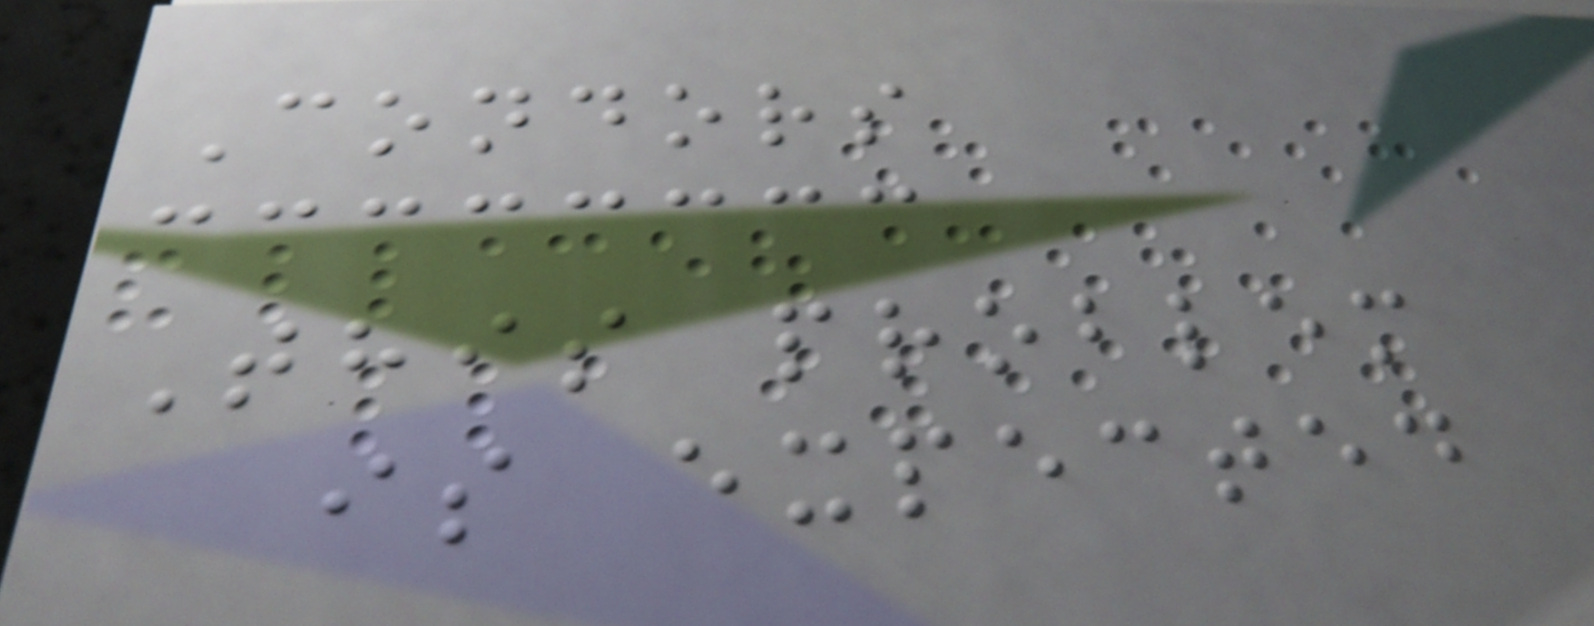Condors
This problem
is expected
